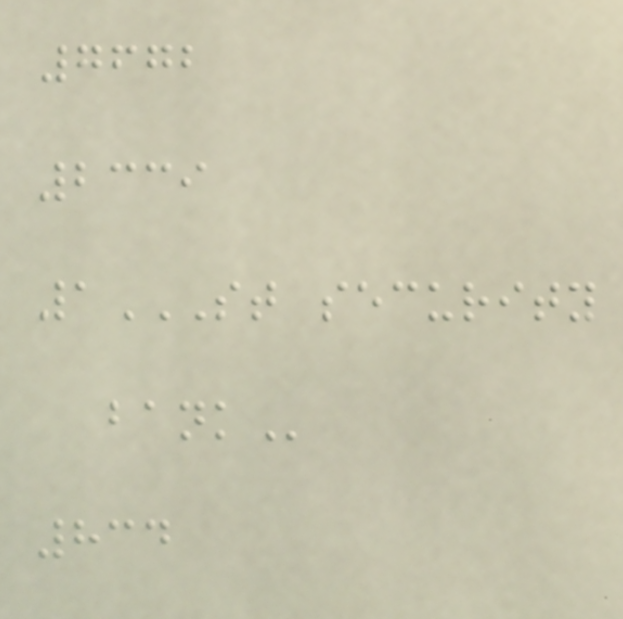7672
2339
1ST SECURITY
BANK
834
